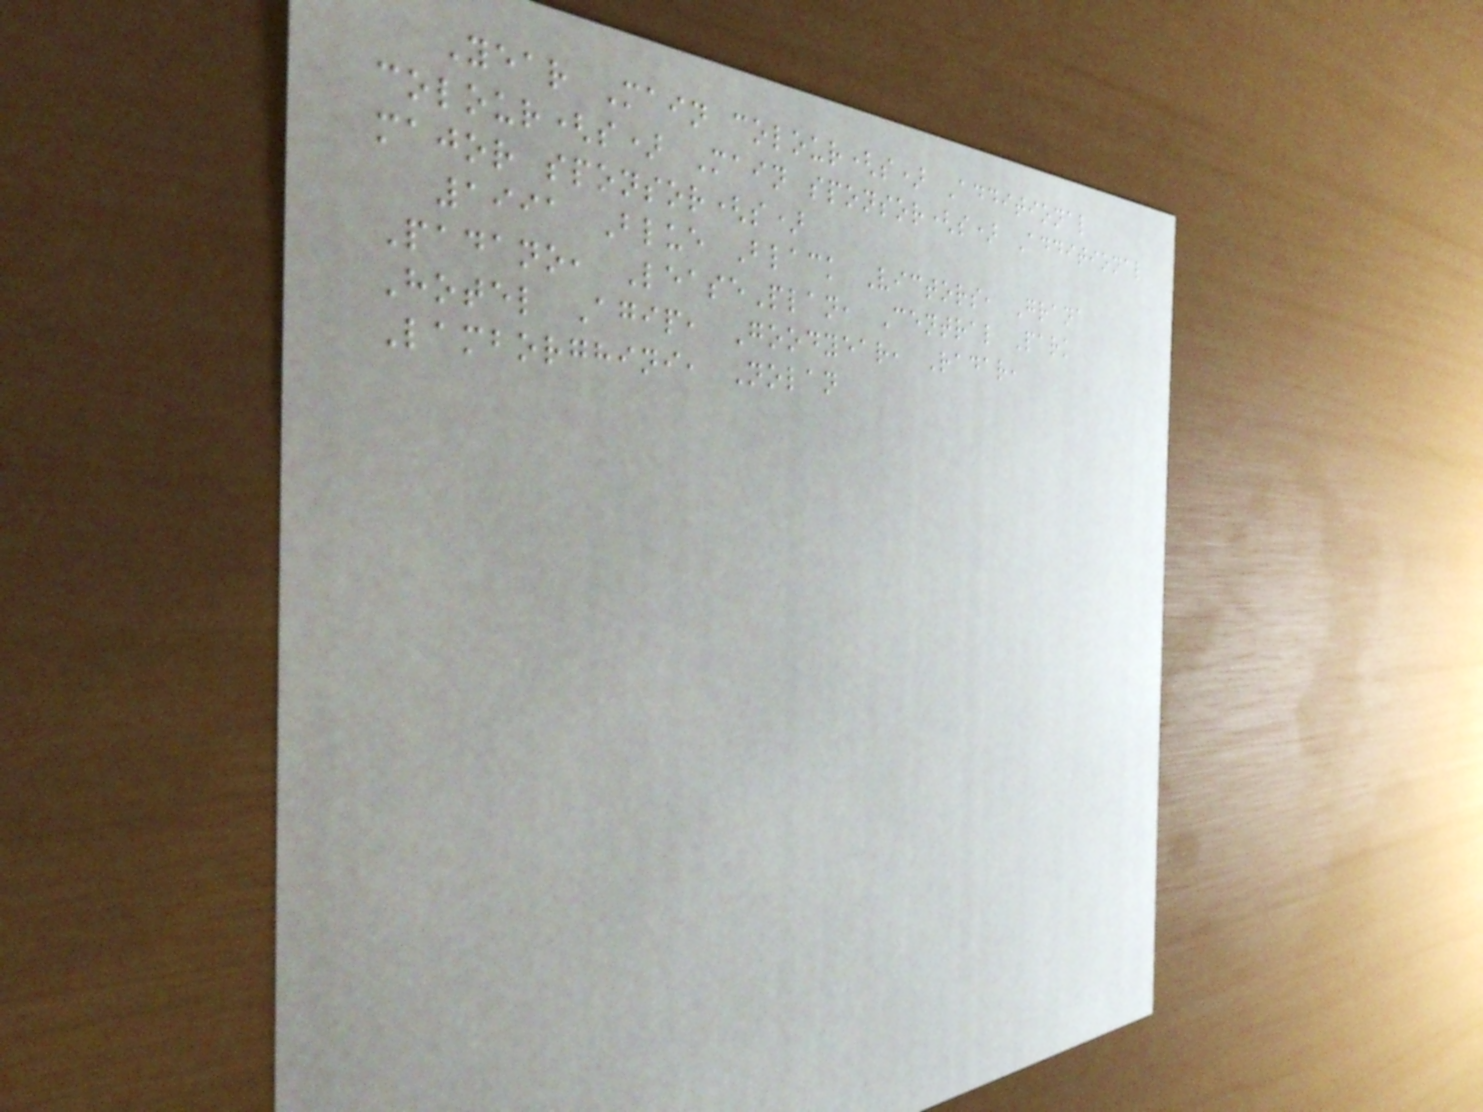Year Main colour(s) Additional
colour(s) Main sponsor(s) Additional
major sponsor(s)
1991 Blue Black Victors, Grana
Padano, LeasePlan, Central Park
Hotel Agip, Goodyear, Radar,
Lamborghini, Nolan
